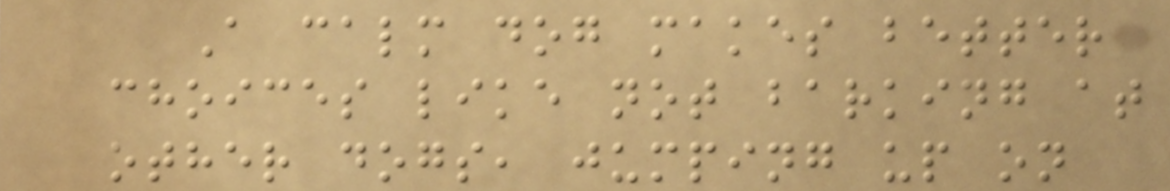A calm dog makes better
choices like not barking at
other dogs, jumping up on
